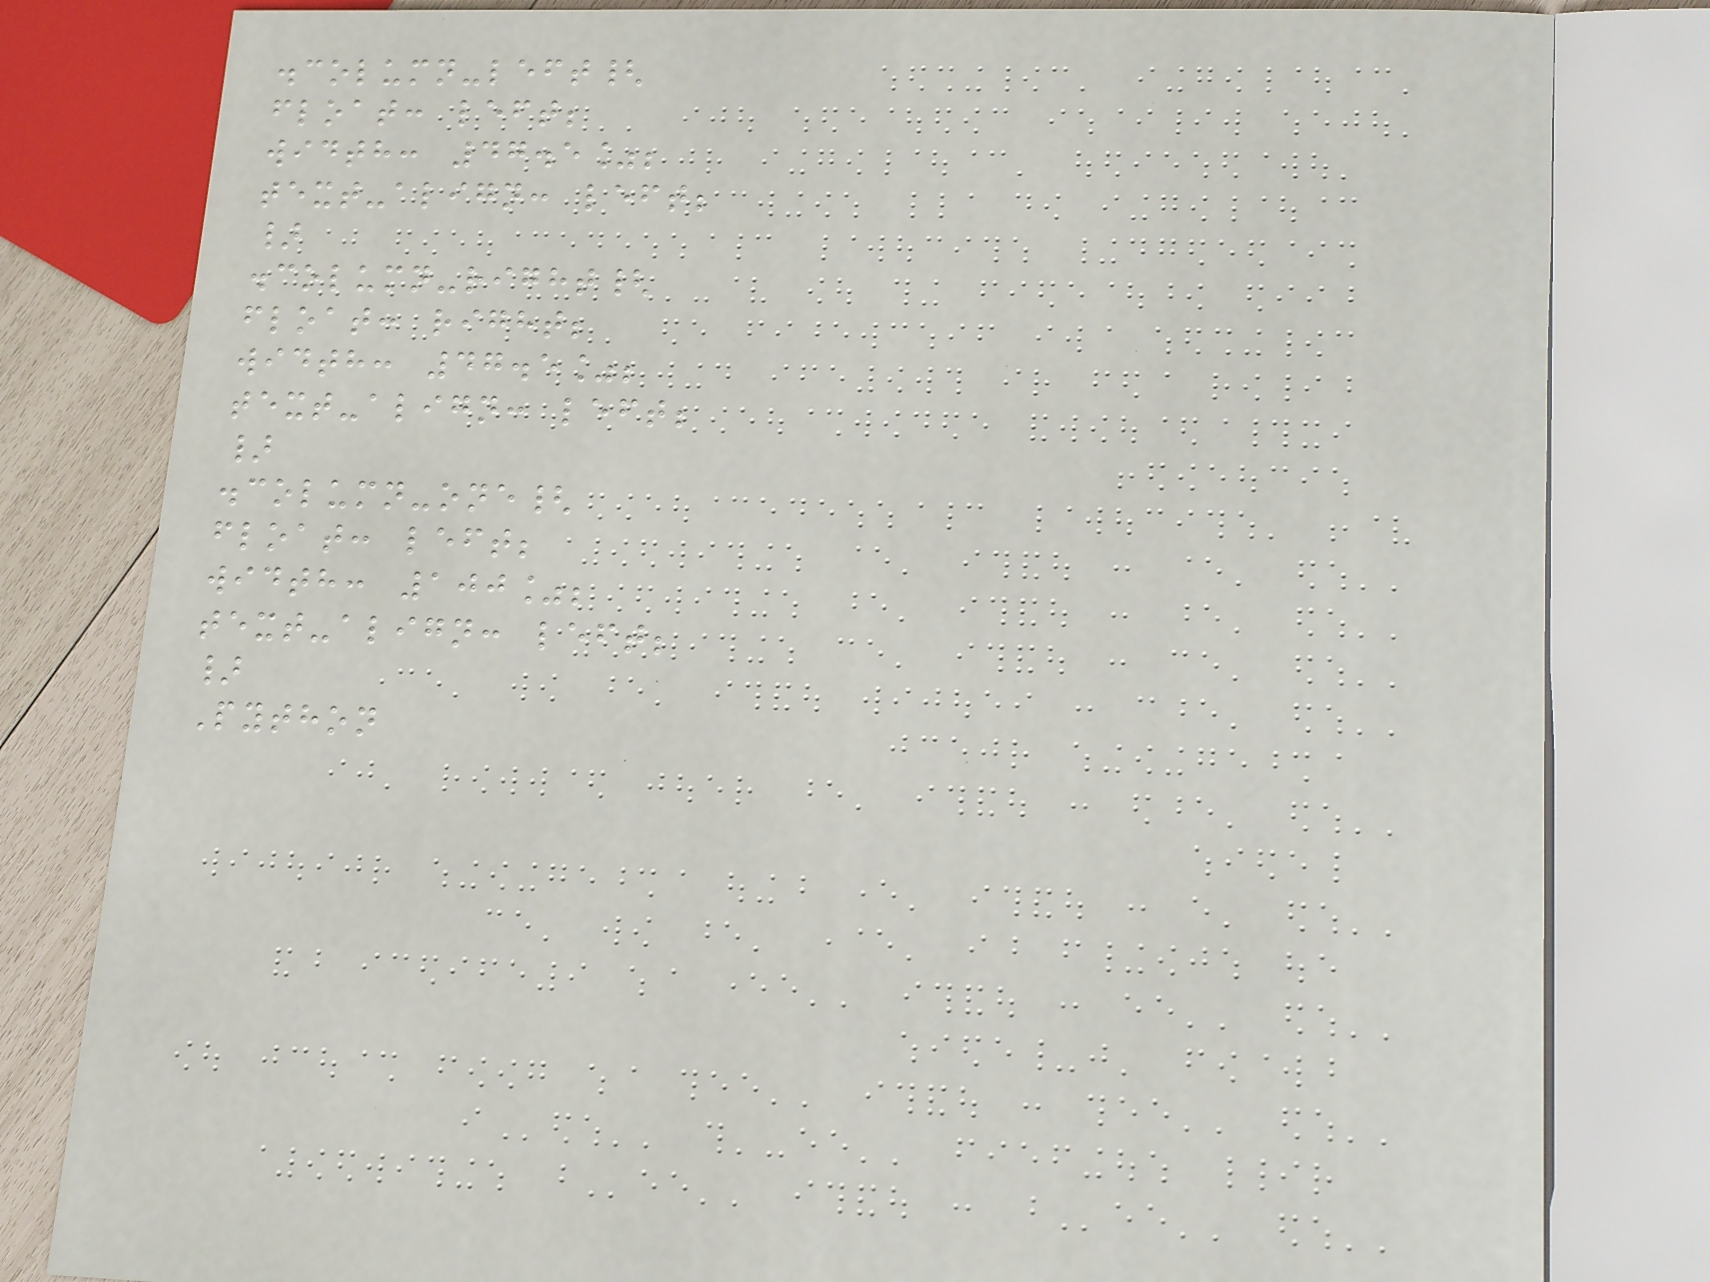.column-left{
float: left;
width: 47.5%;
text-align: left;
}
.column-right{
float: right;
width: 47.5%;
text-align: left;
}
.column-one{
float: left;
width: 100%;
text-align: left;
}
Python
